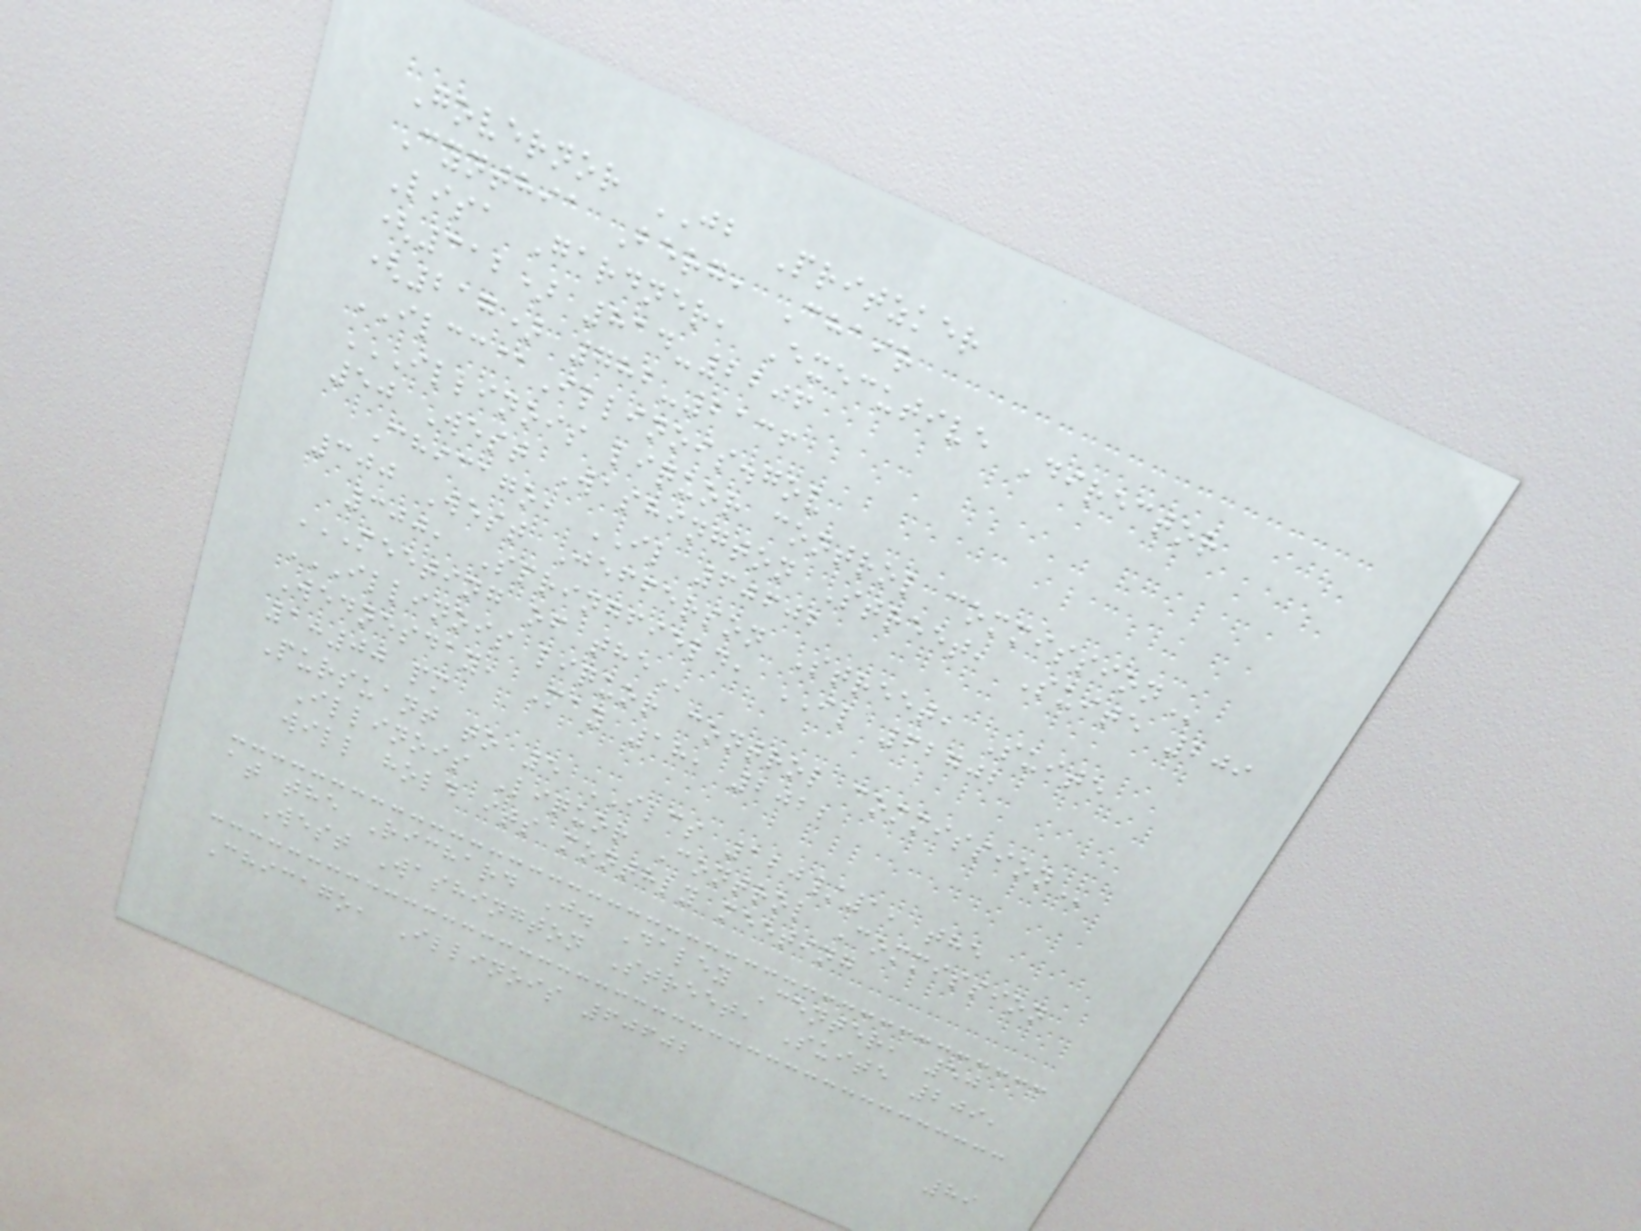Governor JB Pritzker
Cynthia Berg, Chair
Lisa Gardner, Executive Director
(312) 814-2206
(217) 782-2136
ILCC@Illinois.gov
ILLINOIS LIQUOR CONTROL COMMISSION
50 West Washington Street, Suite 209
Chicago, IL 60602
300 West Jefferson Street, Suite
300, Springfield, IL 62702
MEETING OF THE
ILLINOIS LIQUOR CONTROL COMMISSION
Wednesday, May 18, 2022
1:00 pm
Pursuant to 5 ILCS 120/1, the
Illinois Liquor Control Commission
will hold its monthly meeting
at the Richard J. Daley Center, 50
West Washington Street, Suite 209,
Chicago, Illinois 60602
89
